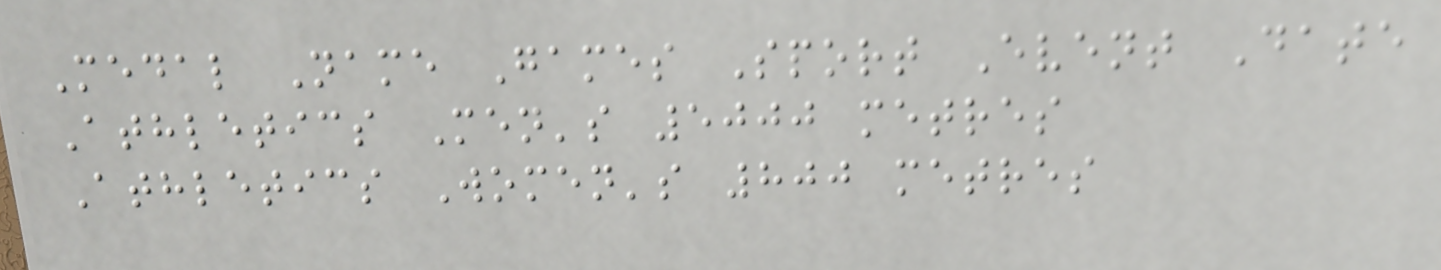Medal Name Games Sport Event Date
Athletics Men's 5000 metres
Athletics Women's 800 metres
